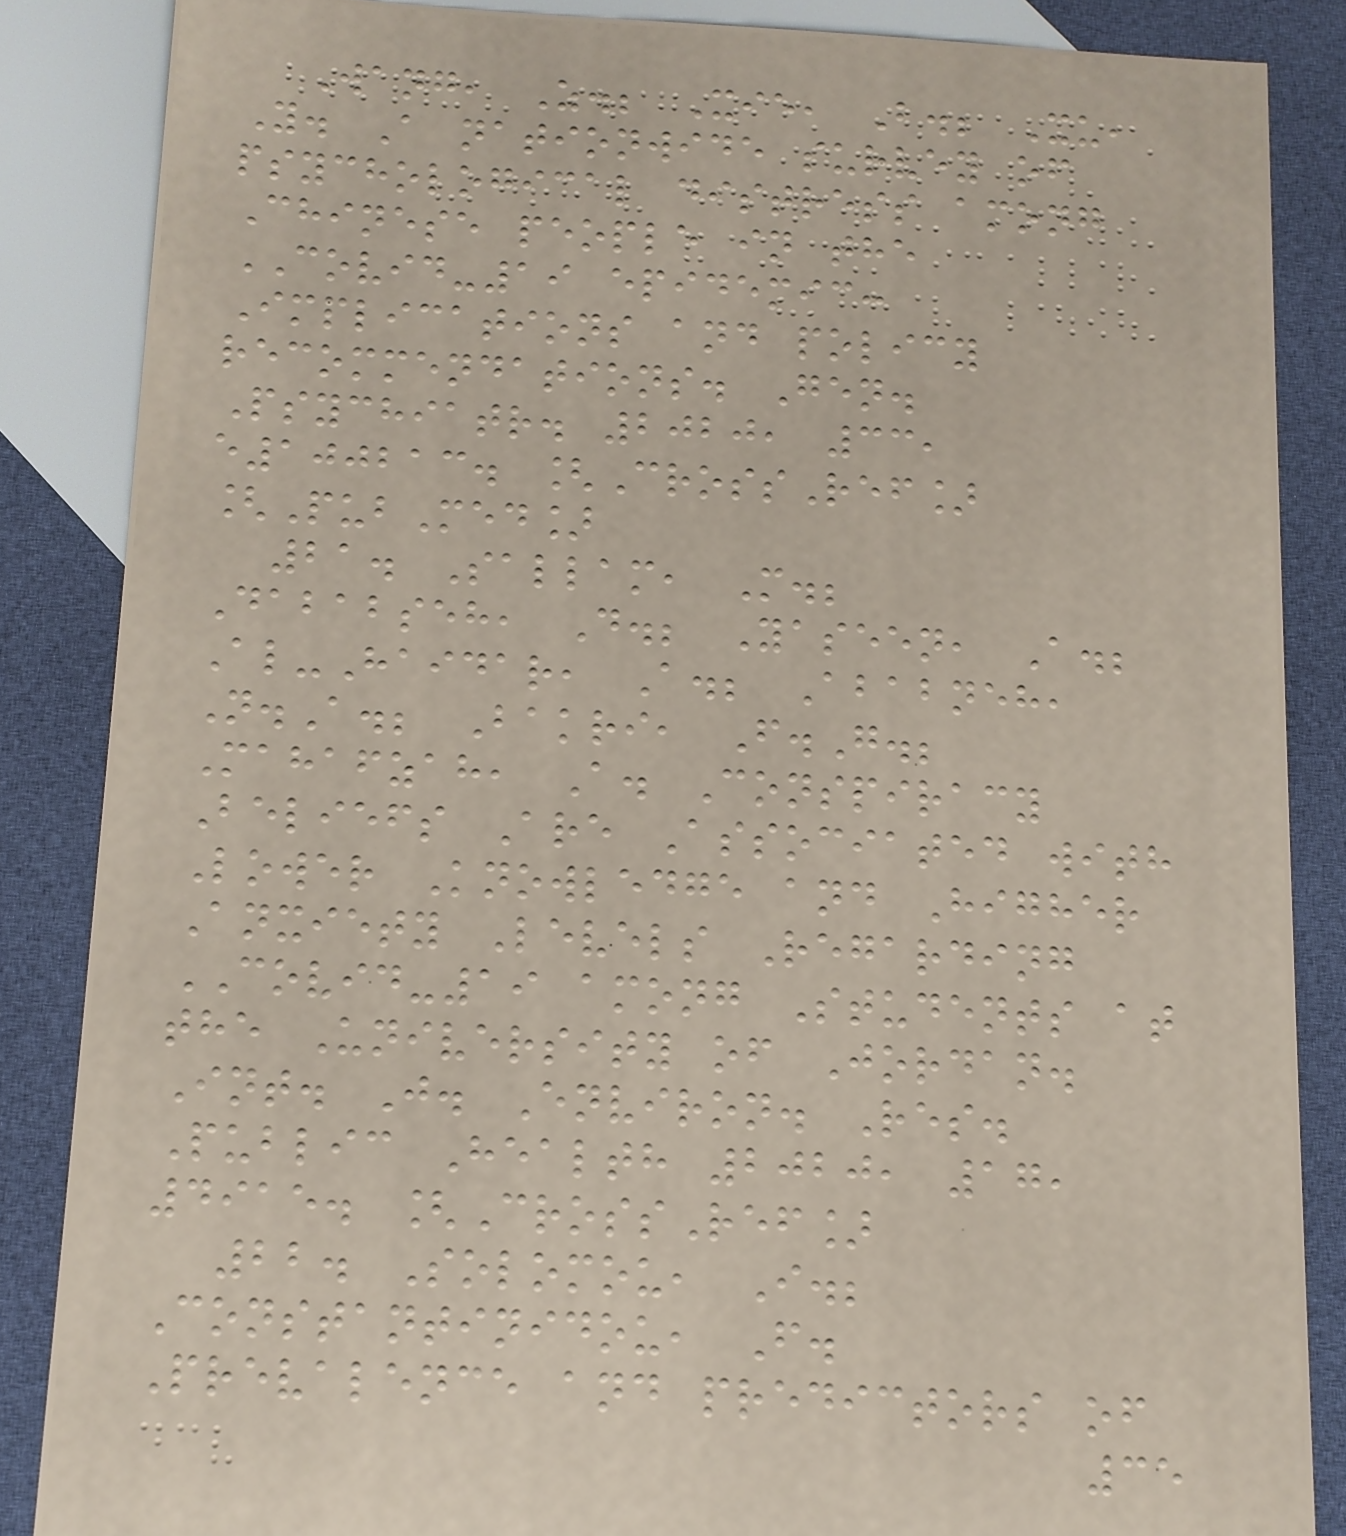Wang, Z.; Xie, B.; Xu,
Y. A nationwide survey of
psychological distress among
Chinese people in the
COVID-19 epidemic:
Implications and policy
recommendations. Gen.
Psychiatr. 2020, 33,
e100213. [CrossRef]
[PubMed]
21. Sallam, M.;
Dababseh, D.; Yaseen, A.;
Al-Haidar, A.; Ababneh,
N.A.; Bakri, F.G.;
Mahafzah, A. Conspiracy
Beliefs Are Associated with
Lower Knowledge and Higher
Anxiety Levels Regarding
COVID-19 among Students at
the University of Jordan.
Int. J. Environ. Res.
Public Health 2020, 17,
4915. [CrossRef]
22. Solomou, I.;
Constantinidou, F.
Prevalence and predictors of
35
